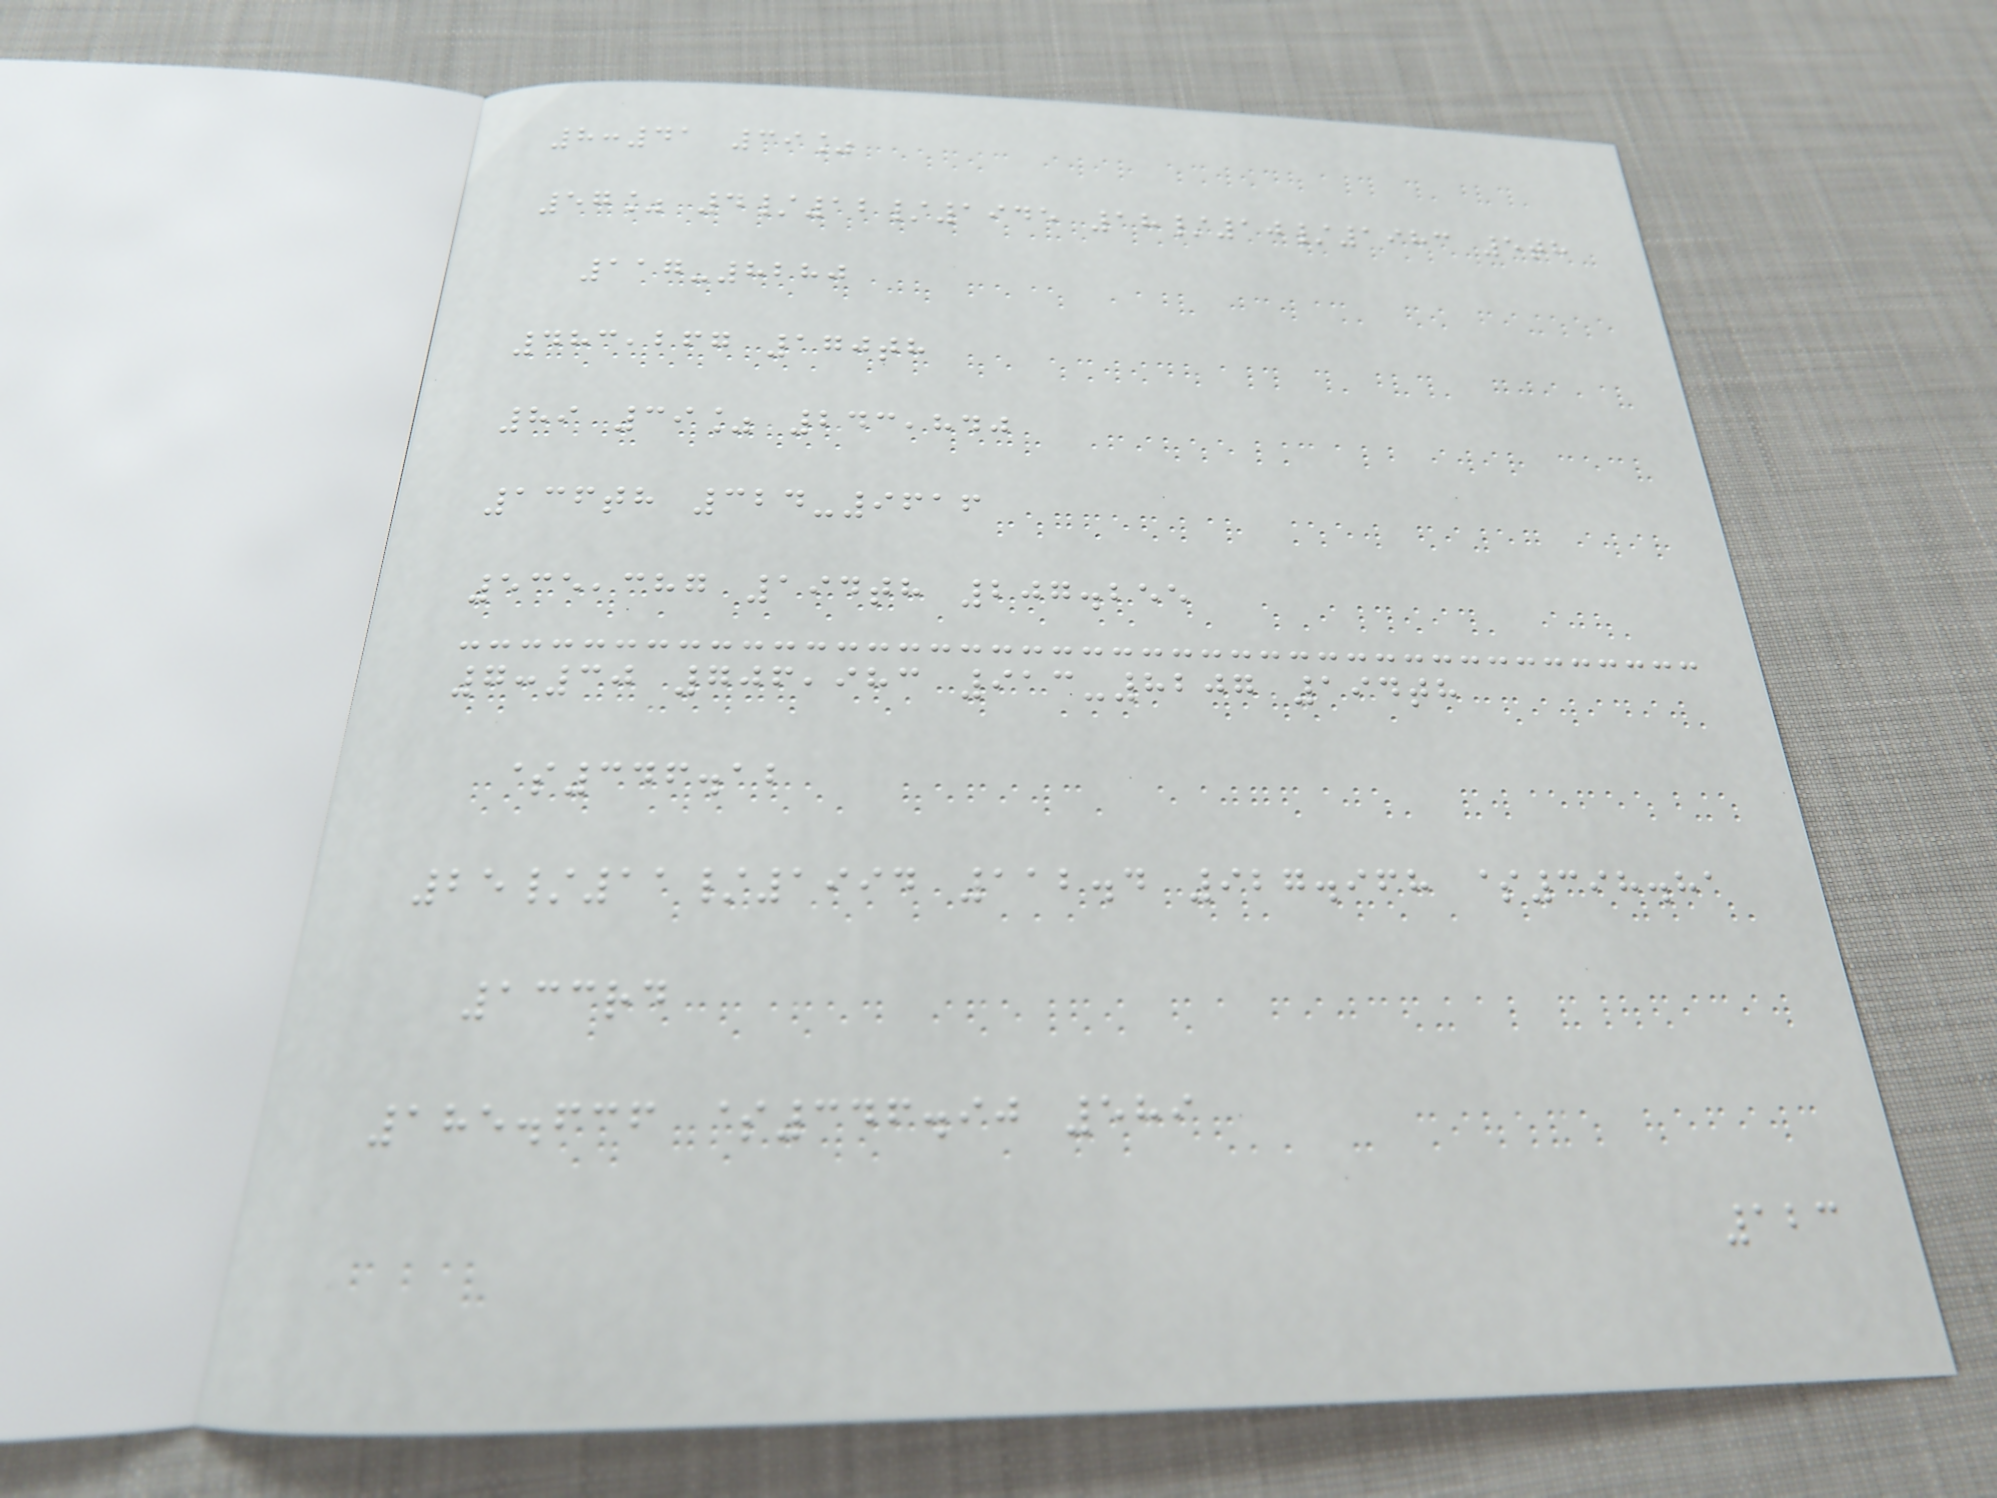8:41 39%
57% 4/12/1945 18/10/1983 5th
117-8280
483,267 170th
89 39% 243,840
136th 324-9616
535,387 194th 207.255
7:30 706,983 913-8207 194th
$346.12
25/11/1994 112.4 927.968 $398.81
133rd
185.636 $346.90 589
123
